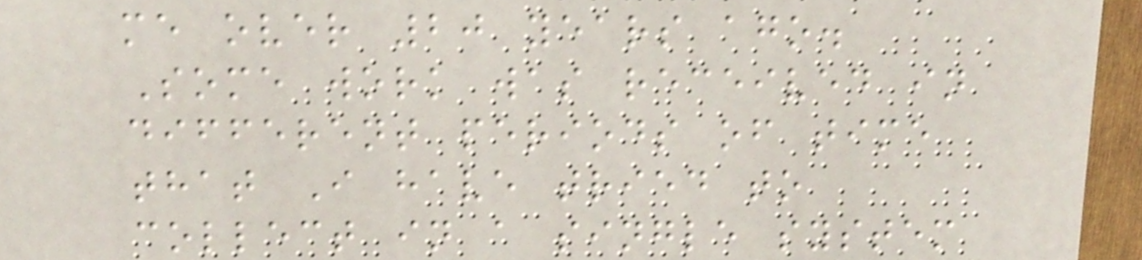me over 20 years ago.
Some work was received in
different periods of time
that I have tried to
collect in a single system
